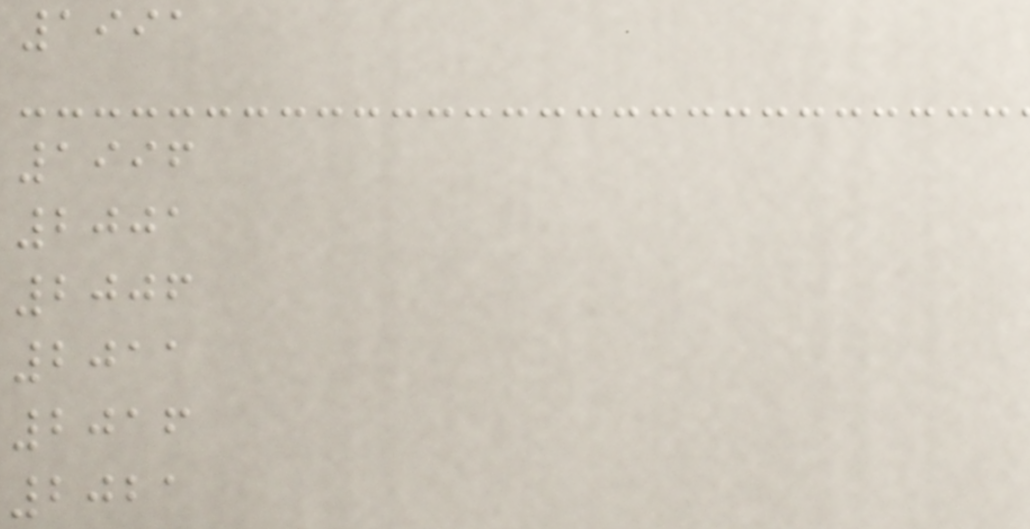1991
1996
2001
2006
2011
2016
2021
